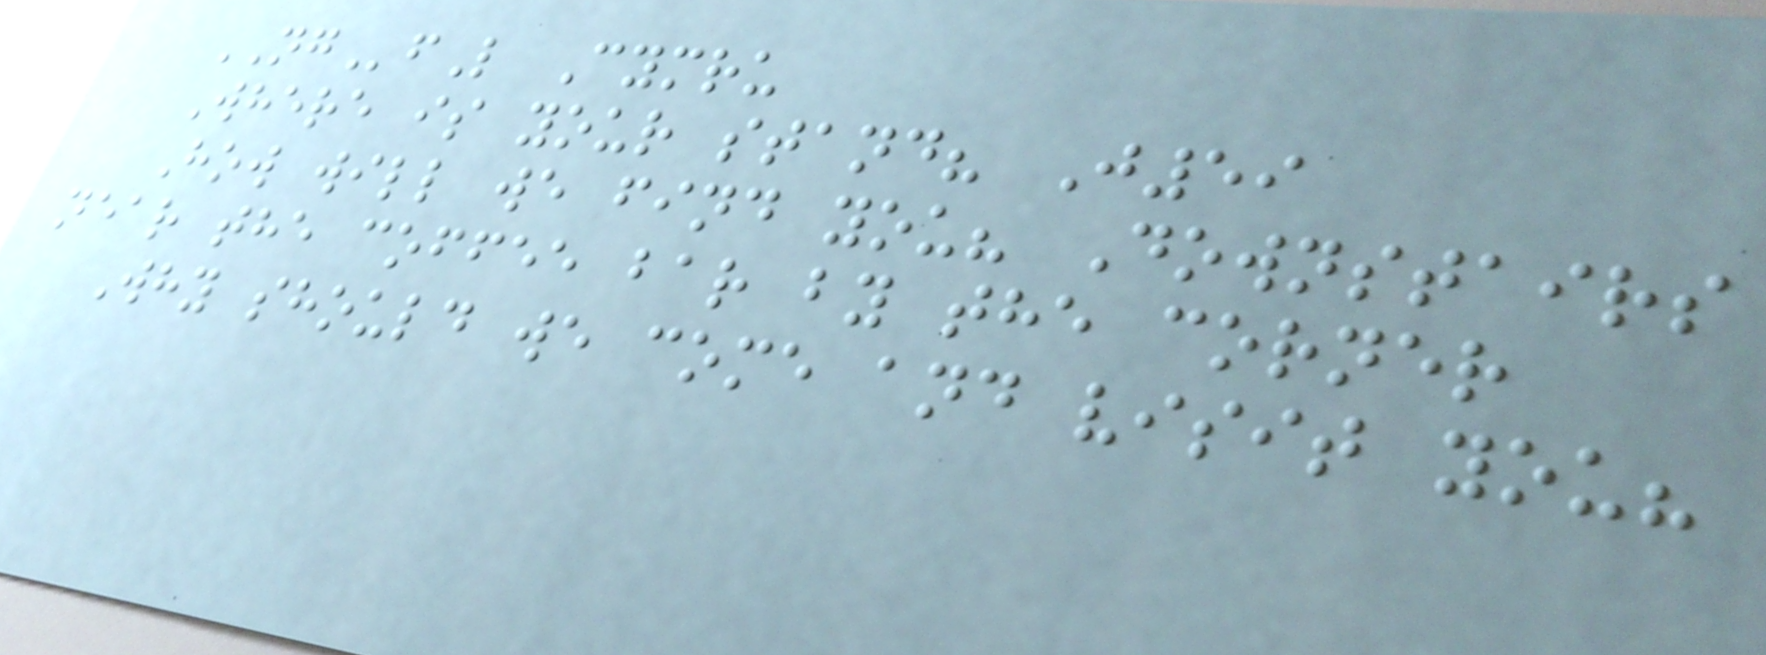NGfL Cymru
Where is your stand? J59
How will we find you? Downstairs
near the coffee bar by the corner
Why should we come and visit you?
